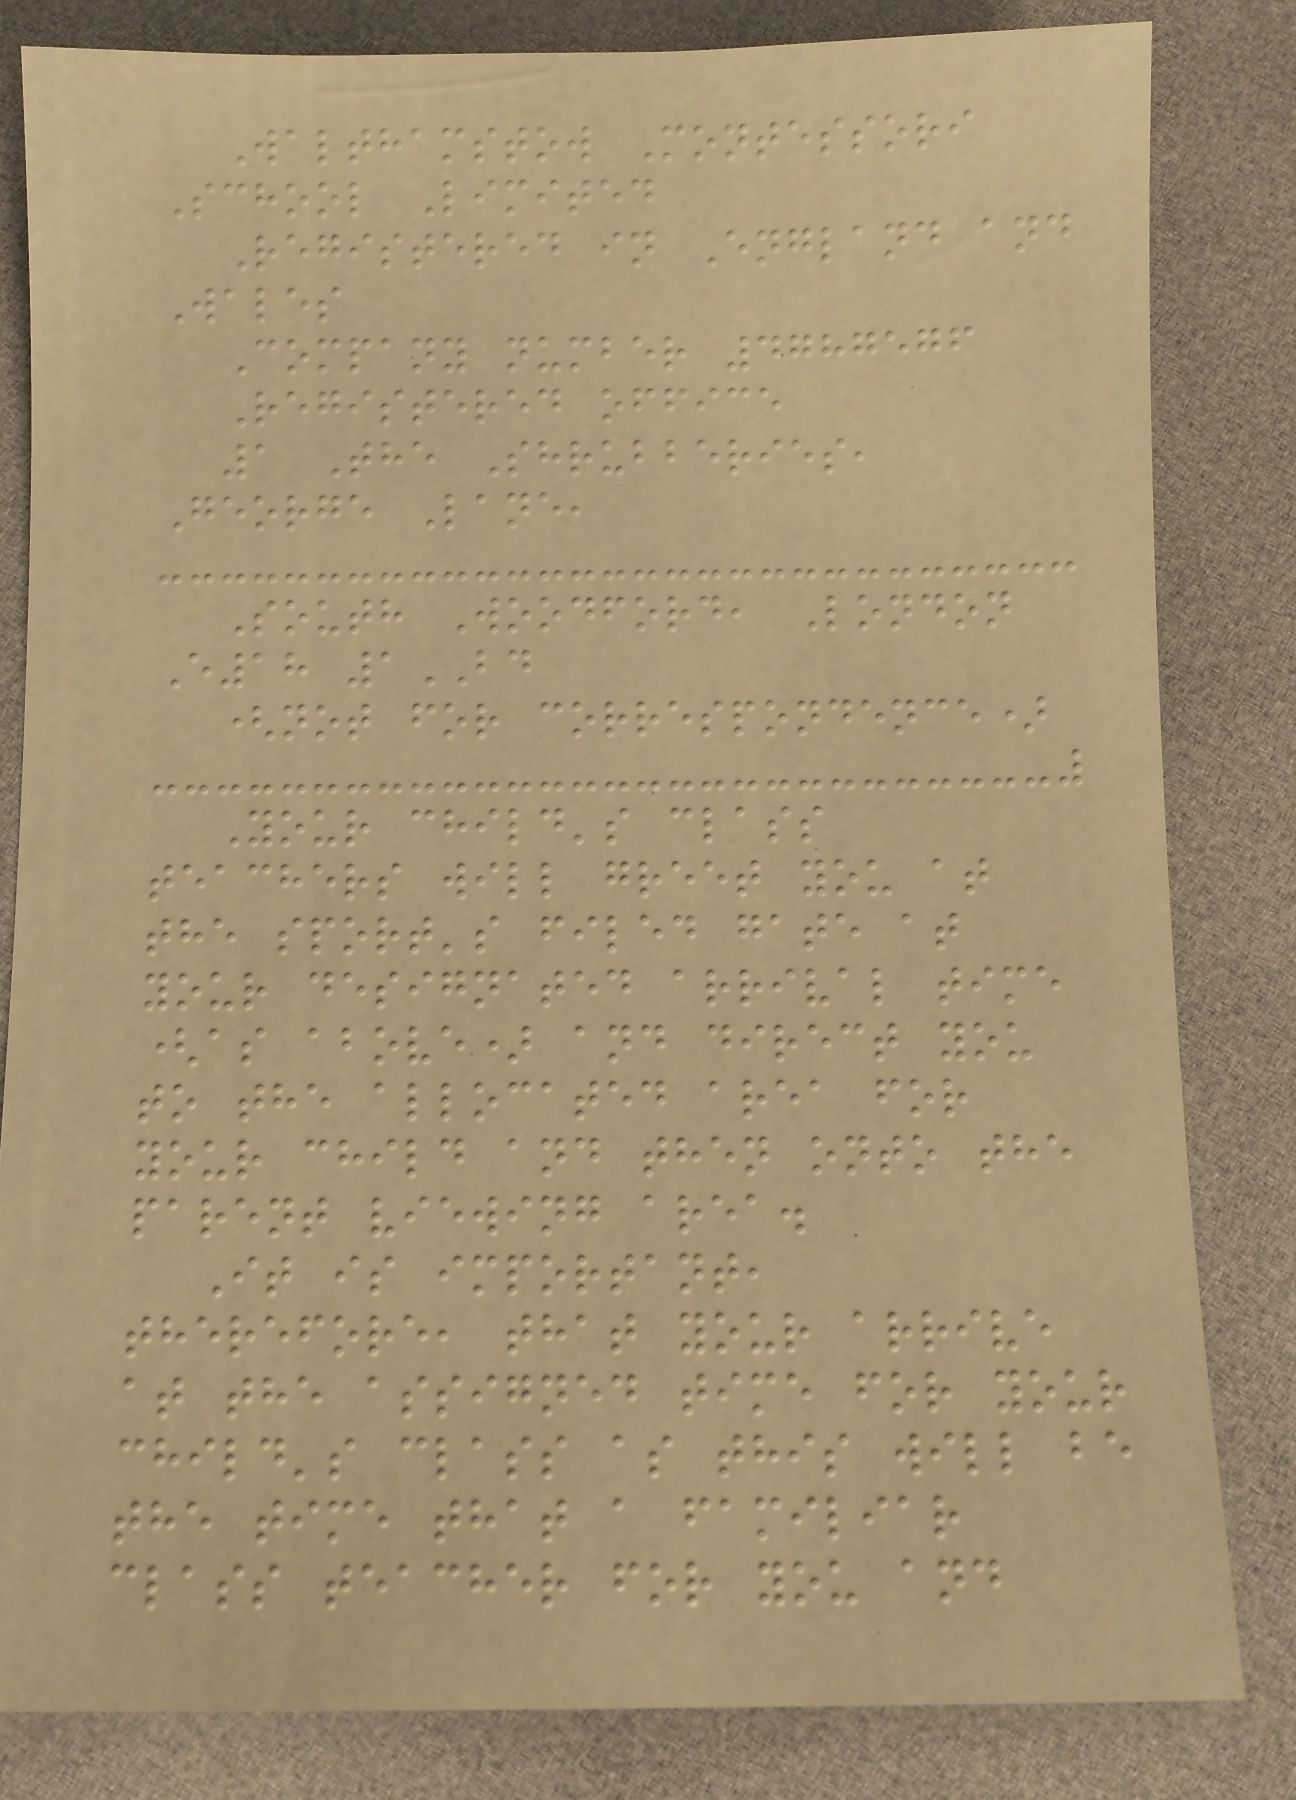Walthamstow Montessori
School Limited
Registered in England and
Wales
Company number 4787576
Registered office
1 The Shrubberies,
George Lane,
South Woodford, London
E18 1BD
(not for correspondence)
Your child's class
teachers will greet you at
the sport's filed gate at
your designated arrival time
(as above) and direct you
to the allocated area for
your child and then onto the
parent viewing area.
It is important,
therefore, that your arrive
at the assigned time for your
child's class as this will be
the time that a familiar
class teacher for you and
